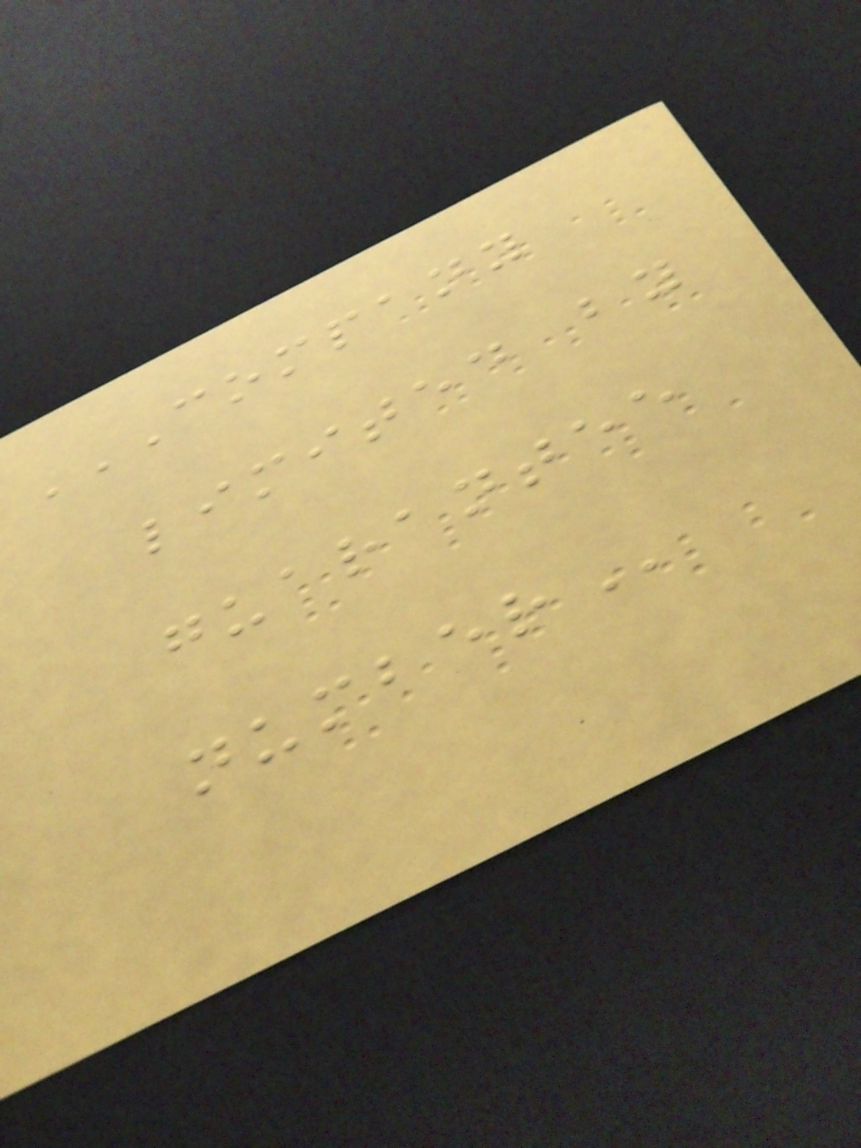COMPANY
LIMITED BY
GUARANTEE
NUMBER
